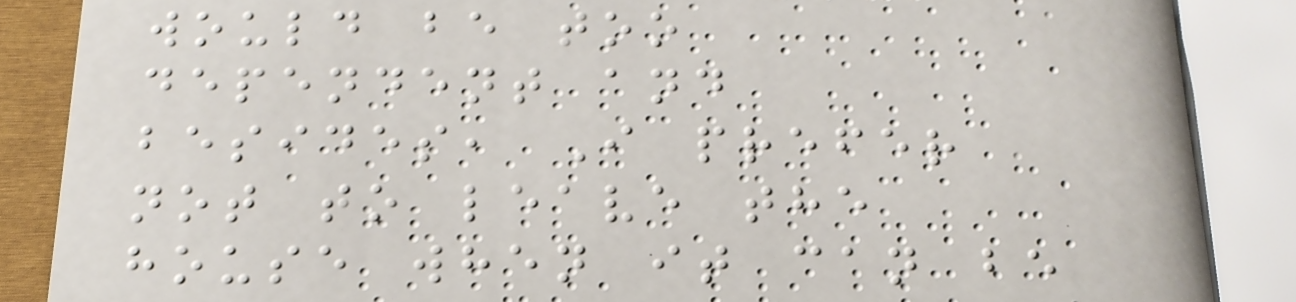would be too
dependent and
besides, I prefer
not to leave the
house when it can be
